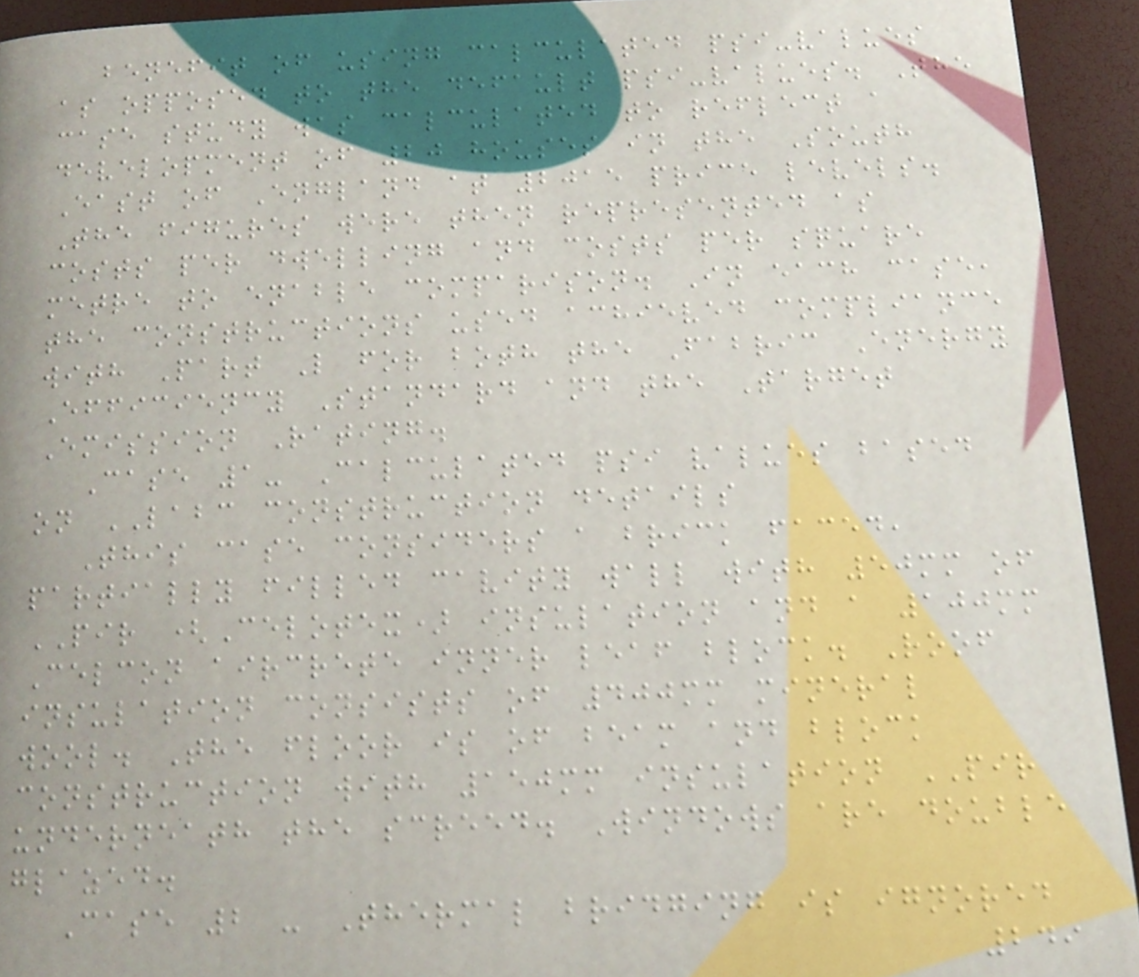benefit of using calculated psi-values
as opposed to the default psi-values. The
case study was calculated to reflect a
development of 20 houses in the South
East of England at 2015 price levels.
The figures were then represented as
costs per dwelling and costs per square
metre to enable comparison. In each case,
the constructions used achieved compliance
with Part L for both the Fabric Energy
Efficiency Standard and the Target
Emission Rating.
Case 1- Calculated psi values based
on LABC construction details
This case considers a brick faced,
partially filled cavity wall with 50mm of
PIR (Celotex) insulation and a 100mm
Celcon aircrete inner leaf block. Roof
insulation consists of 400mm mineral
wool. The floor is of beam and block
construction with 150mm insulation PIR
underneath the screed. Windows are double
glazed.
Case 2 - Thermal bridging is ignored
249
